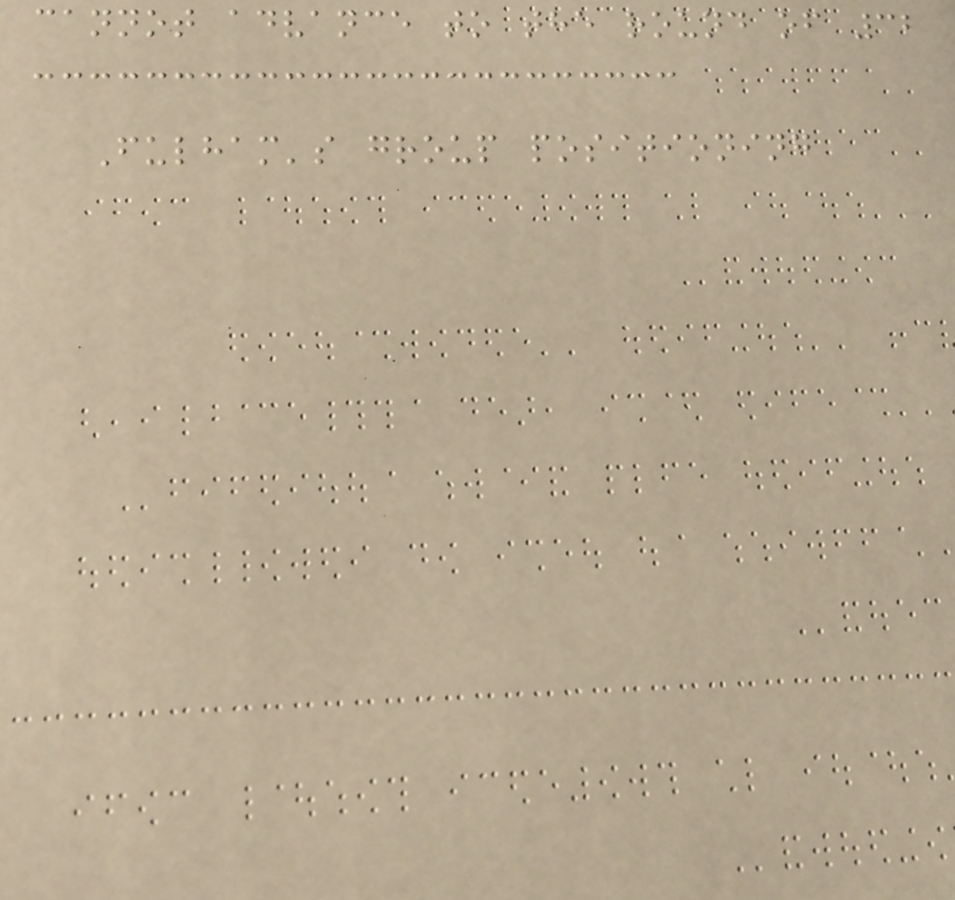cannot advance to the round of 32
Fulham's group positioning
